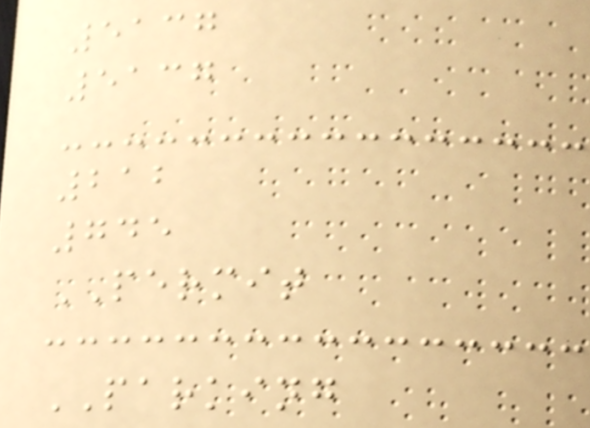5137
5137
212
745
PERMIT
PARKING
